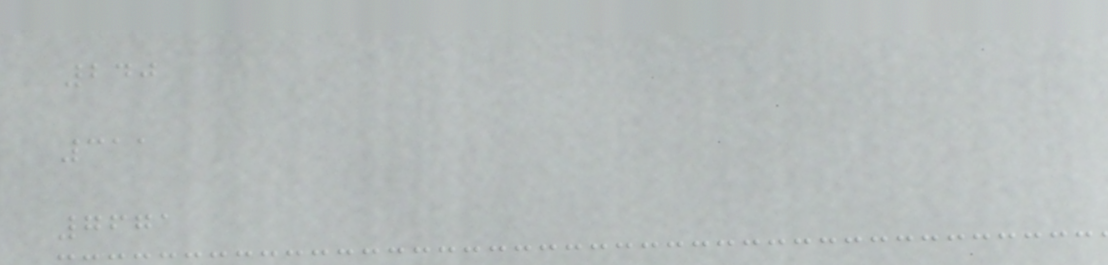240
311
7671
